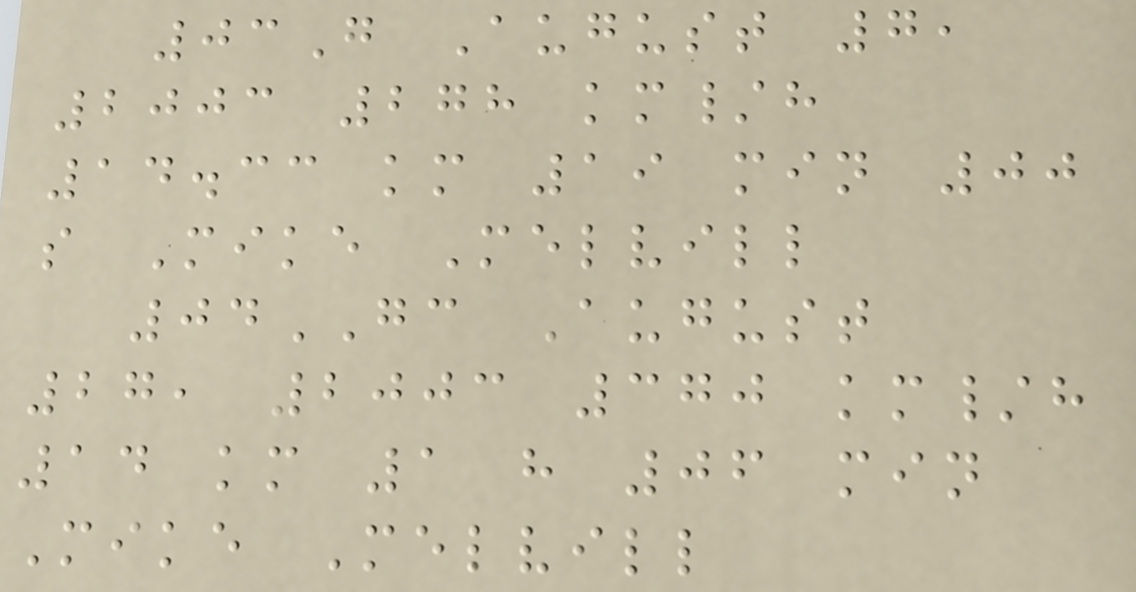03G August 7,
2003 278 km/h
14.33 km 19 min 00
s Mike Melvill
04GC August
27, 2003 370 km/h
14 km 1 h 06 min
Mike Melvill
